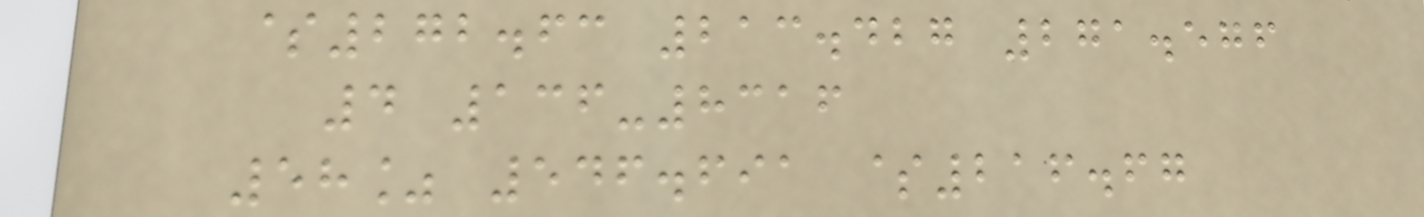$272.63 213.427 271.576
4 136-8316
58% 546.691 $216.67
